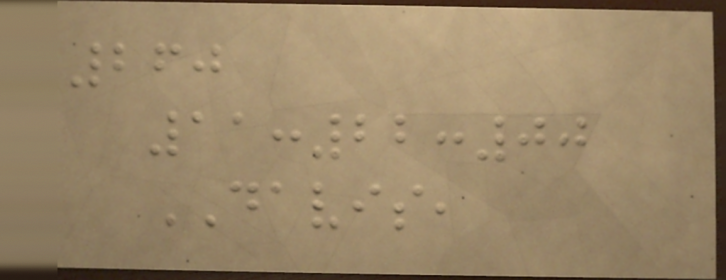260
11:22:00
DAVIS,
